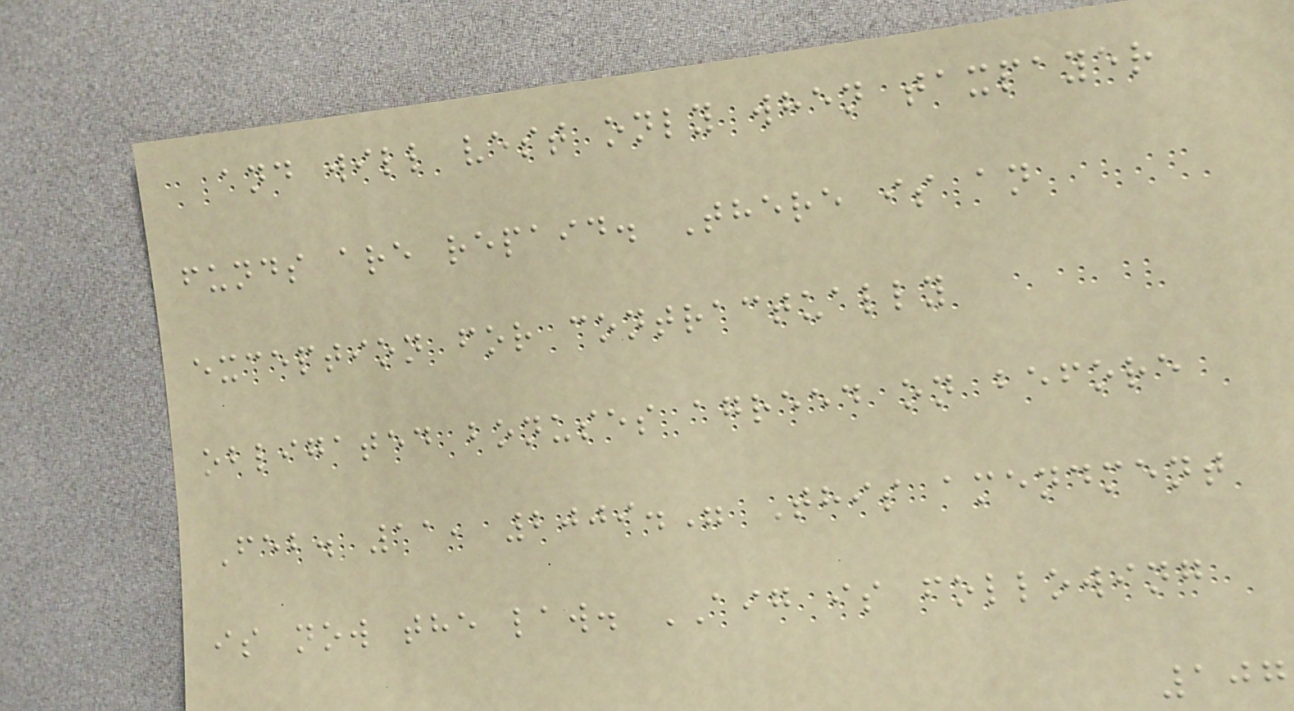and will vest only when taxpayer
funds are repaid. There is an
exception for contractually
obligated bonuses agreed on before
Feb. 11, 2009." This amendment
is now the law. AIG is following
107
